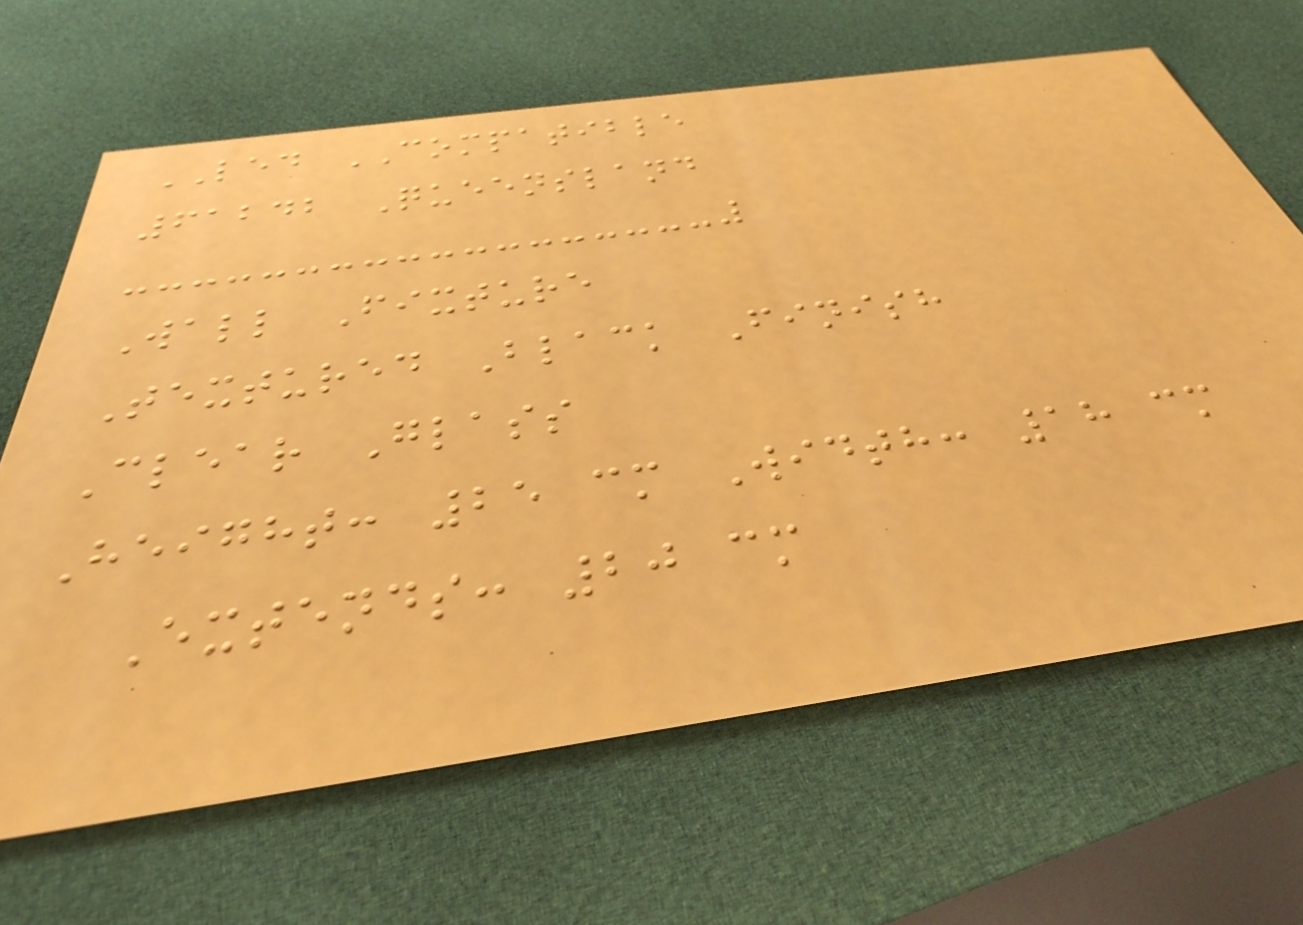LED COMPATIBLE
61242 Queensland
Wall Fixture
Textured Black Finish
Clear Glass
Height: 25 cm Width: 18 cm
Extends: 20 cm
